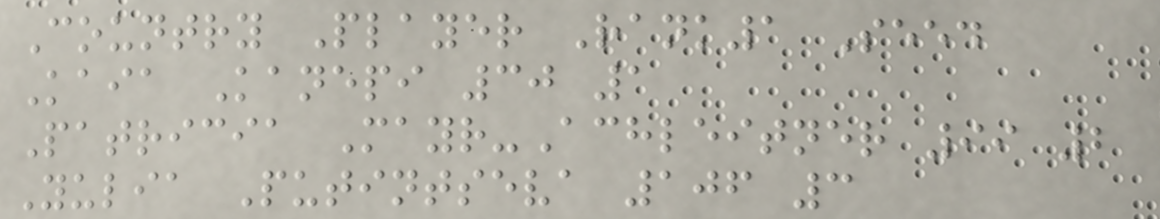Country Player Rank1 Seed
Kaia Kanepi 30 1
Patricia Mayr-Achleitner 99 2
Yulia Putintseva 106 3
